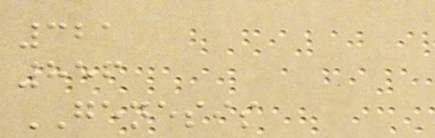321
856
GENESIS
